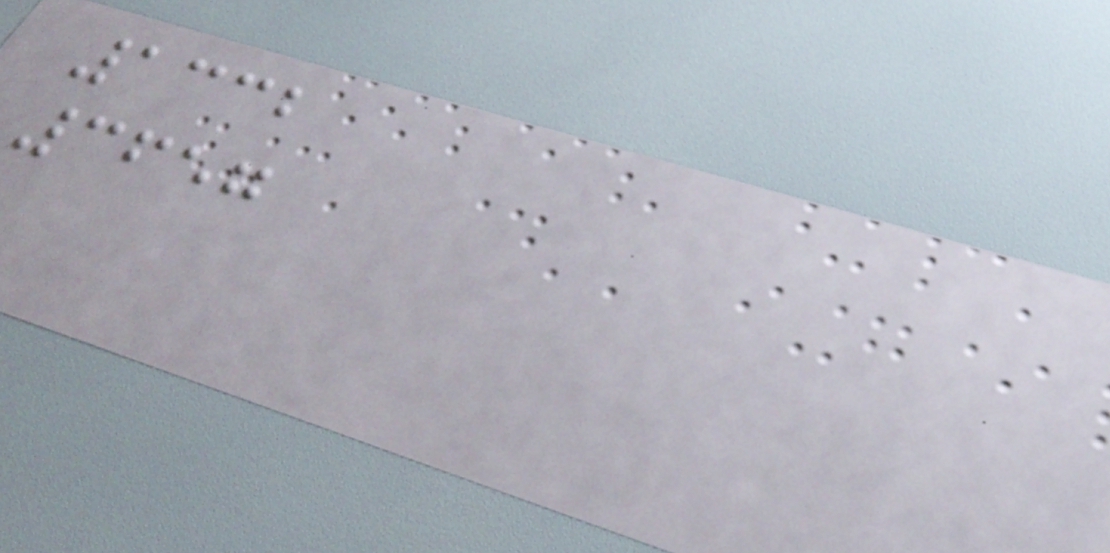1332
3657
